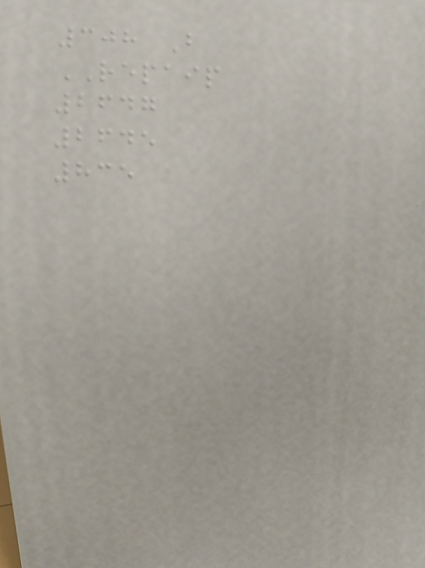308 B
REPAIP
2647
2645
835
